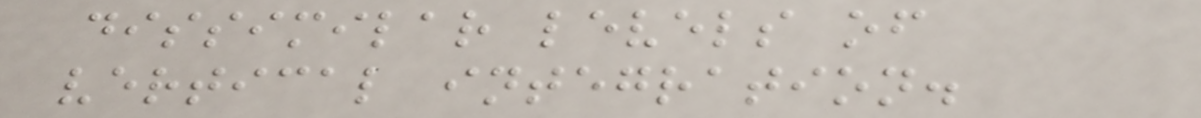dissimilar levels of
vertical integration.
